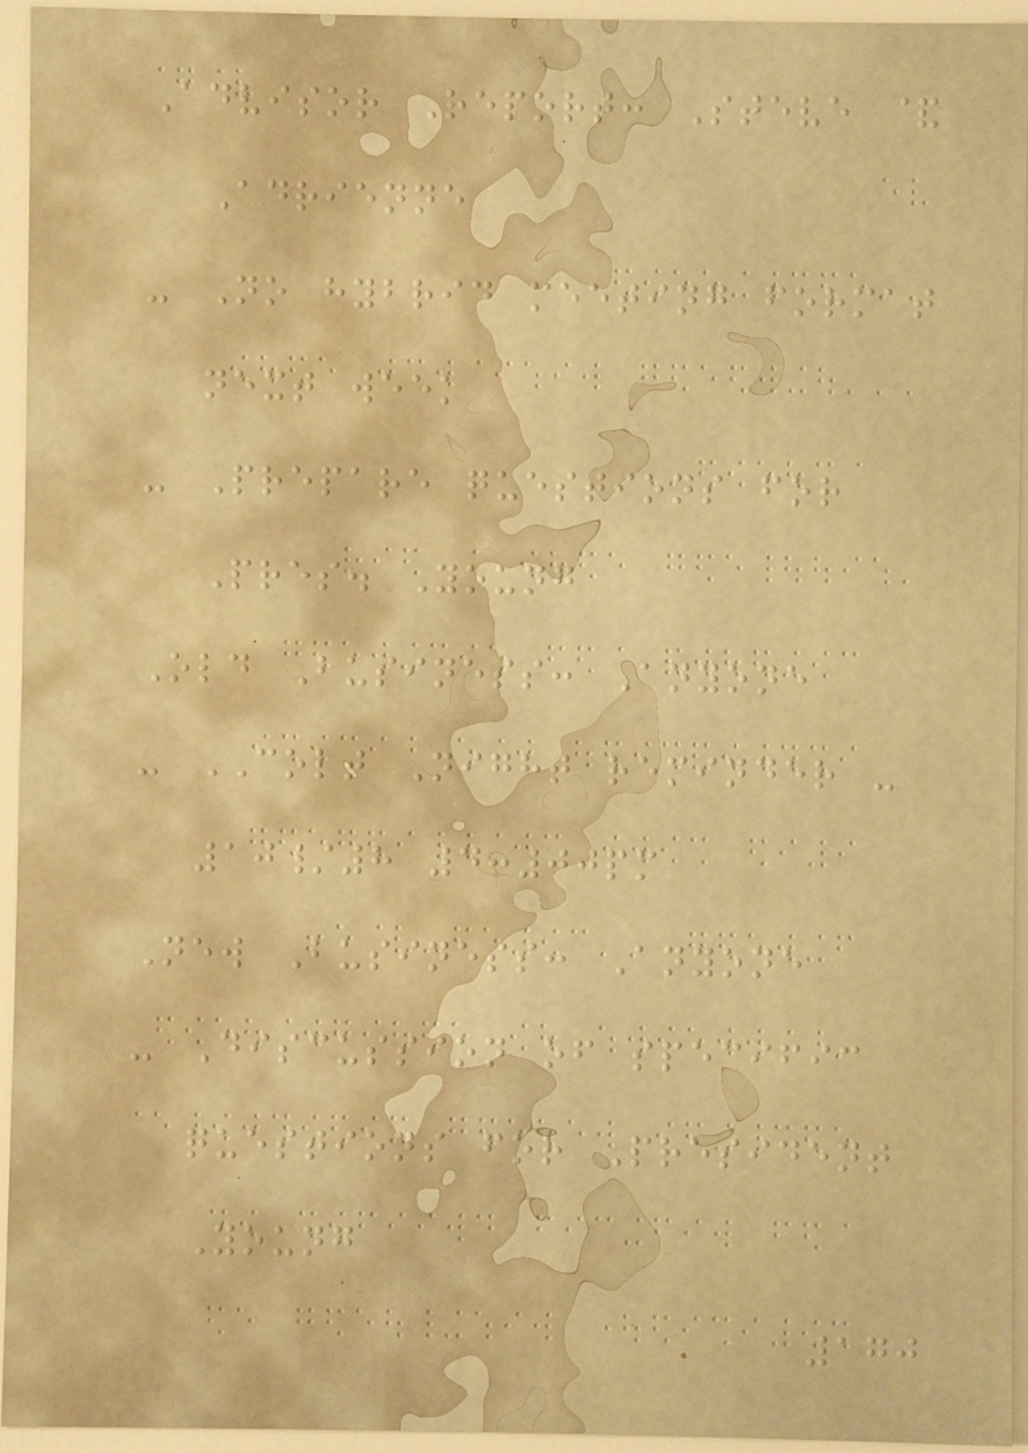Advisor Report: Steve &
Adrienne
- No hybrid meeting format
next week
- Prepare questions for
Pres. Young
Old Business: Anyone
- COLT Night reminder -
10/8 4:00pm
New Business: Anyone
- Discussion of specific
questions for President
Young
170
